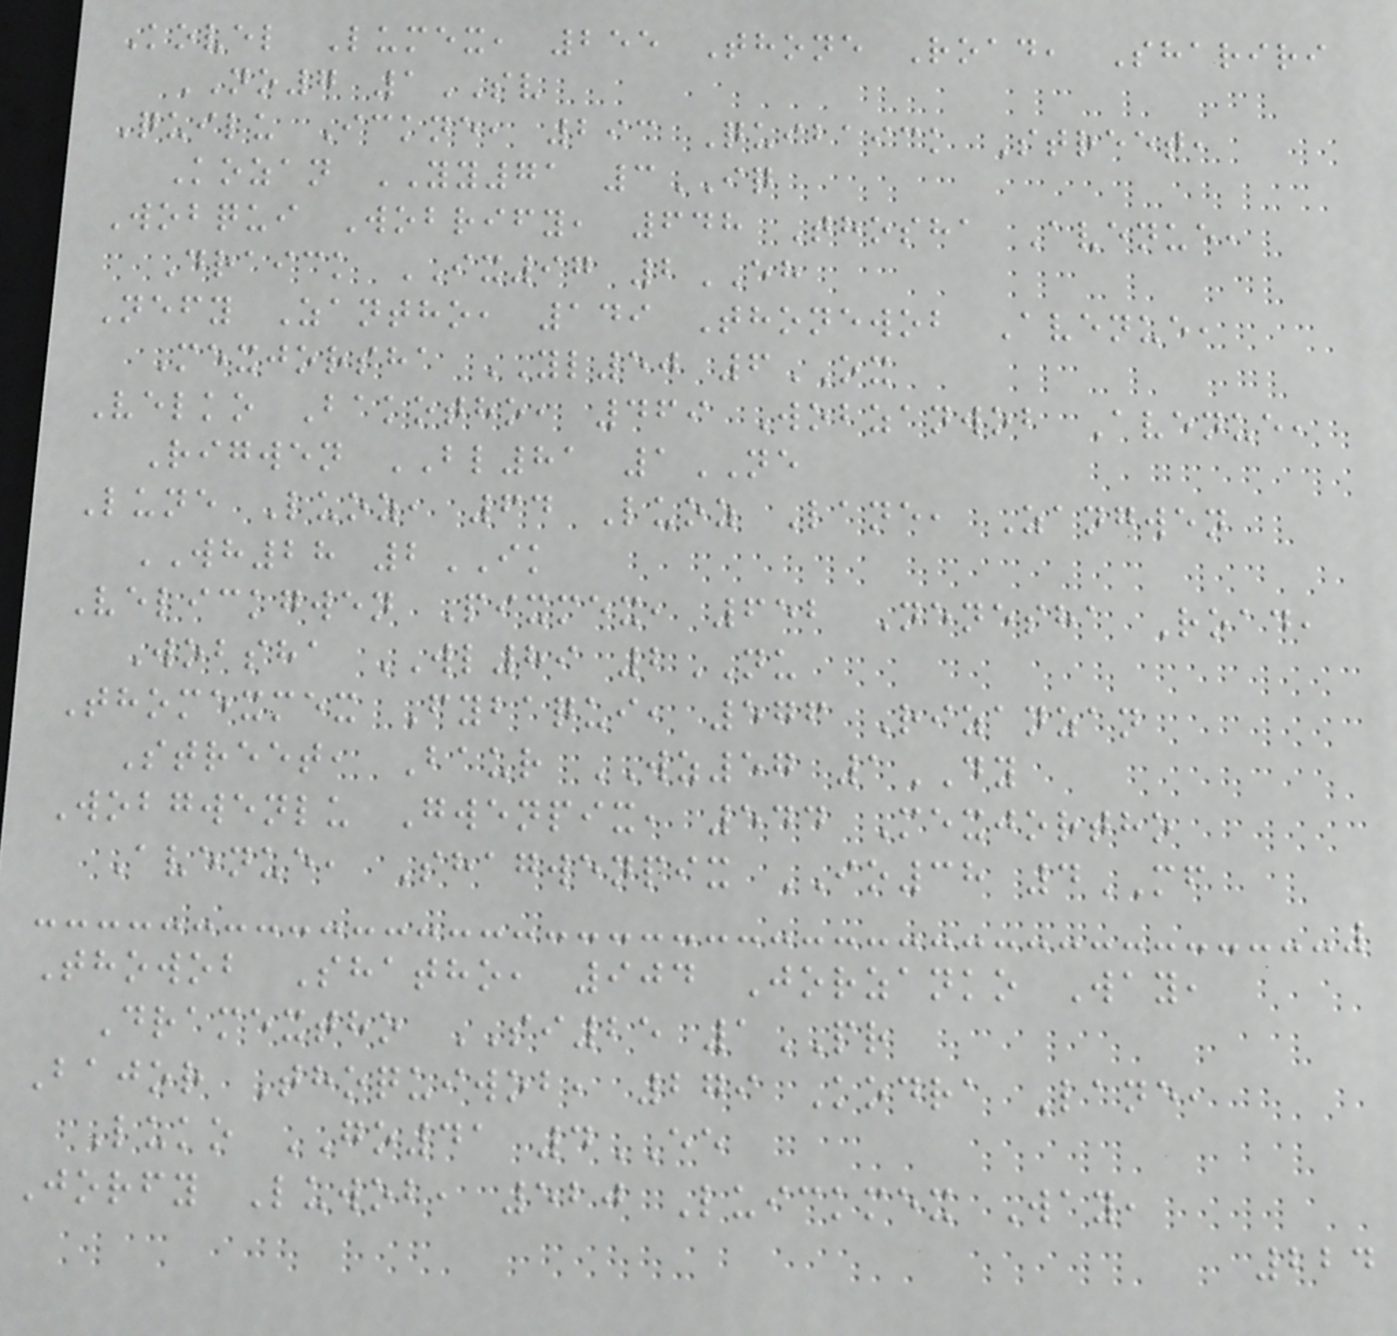Kovel Lumex, 255 Thone Road, Shariri
NO7 1SV
Quilu Ickne, 293 Quibaick Street,
Kozan YY71 3IQ
Wobqui Wobrify, 648 Thosha Avenue,
Draick IX97 2EH
Nefy Zantho, 149 Thonewob Avenue,
Mexjorsha YL50 6OX
Velko Bakotho, 469 Wobzanwob Avenue,
Rigwen BL81 1NE
Lune Luoz, 64 Luoz Lane, Zangwen
WH28 2IK
Velickgwen Pixmex, 652 Nenesha Road,
Wobsha WL89 2NU
Thomexmex Fybaqui, 576 Rizanzan
Street, Baur WZ57 1DY
Wobgwenlu Gwenpix, 544 Mexjortho
Avenue, Shagwenpix IO38 4MF
Thowob Shatho, 904 Jorzanko Way,
Dramextho SI25 1PR
Bajor Thoquiwob, 279 Kodra Lane,
Luko GO41 4EE
Jorfy Luwob, 520 Luickmex Way,
224
